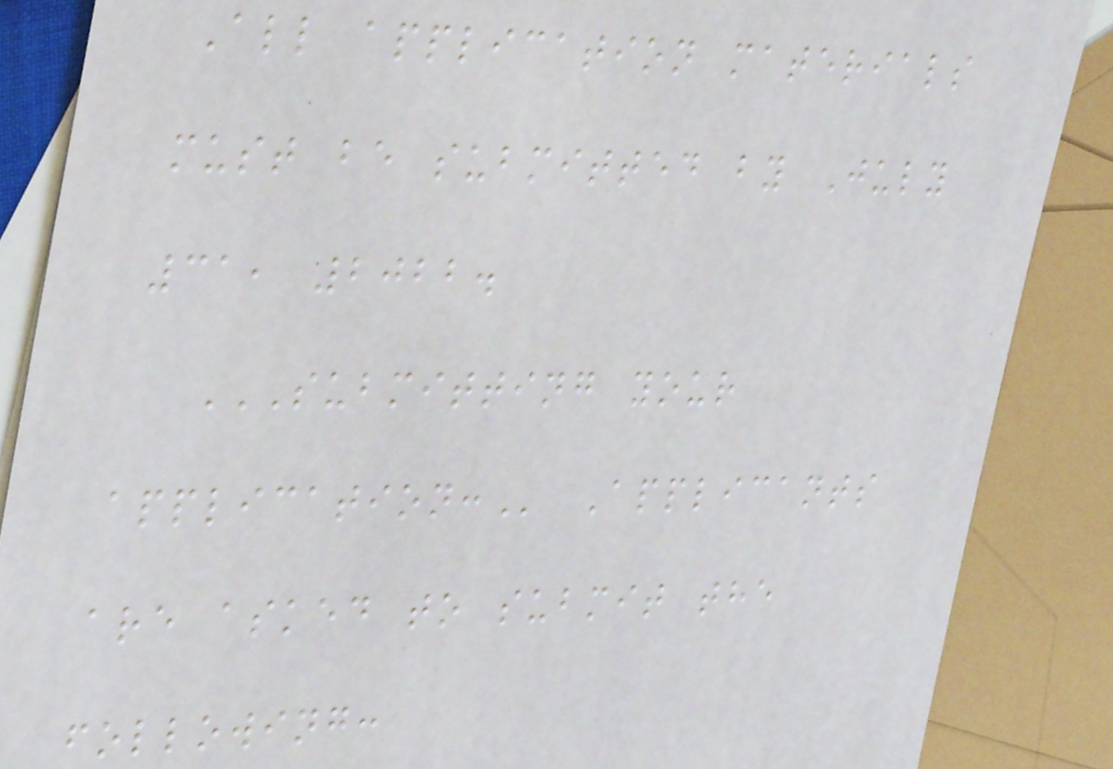All application materials
must be submitted by July
31, 2022.
SUBMITTING YOUR
APPLICATION: Applicants
are asked to submit the
following:
